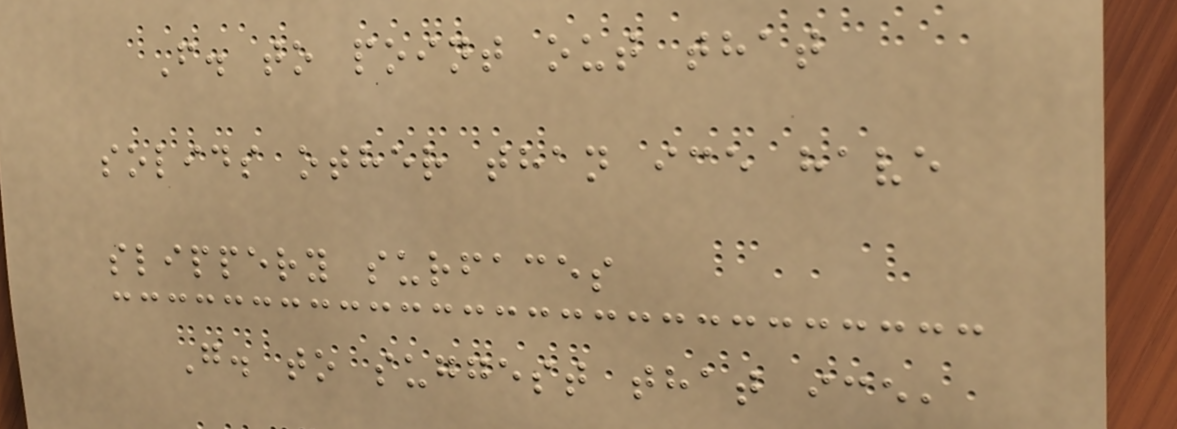F. to point out that
solids other than ice have
slippery surfaces
G. to suggest that ice,
